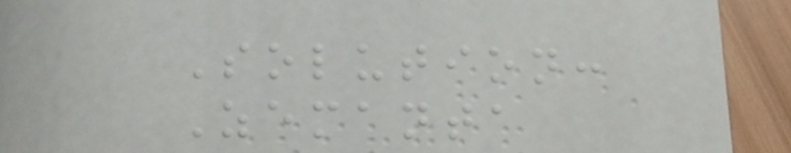Solution:
Zemanta
